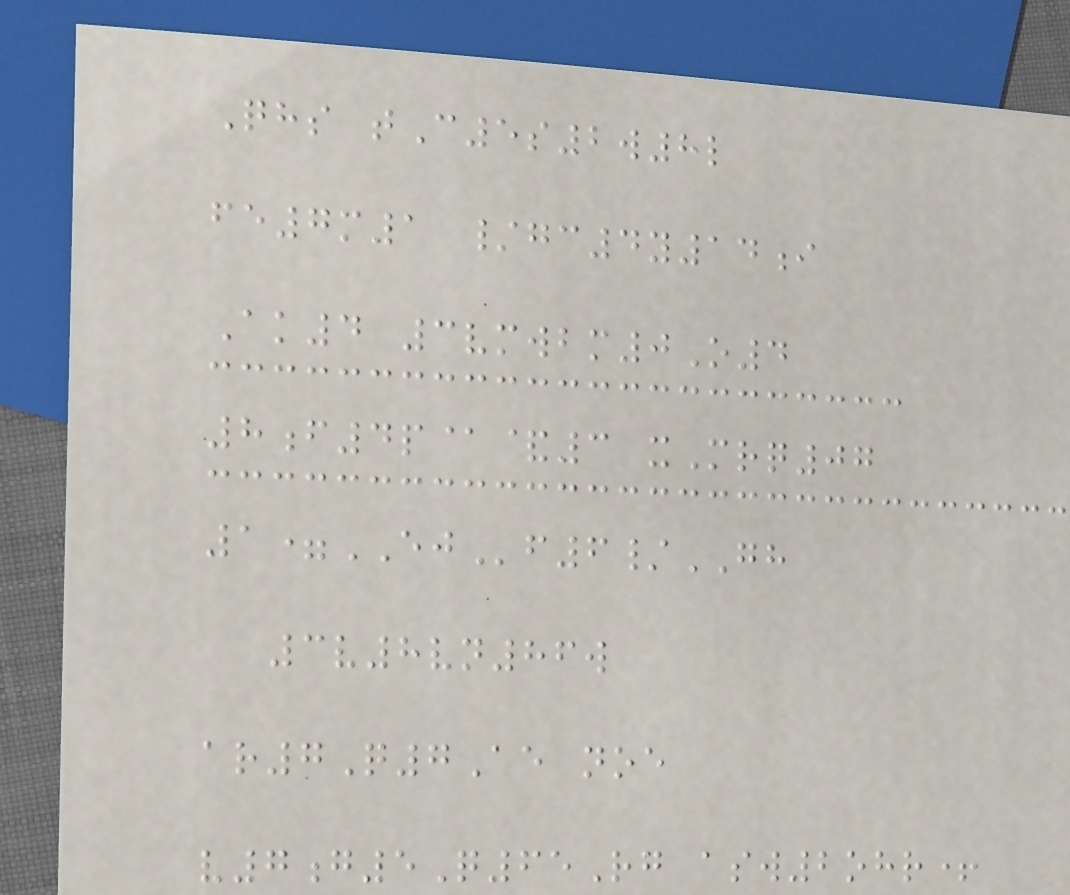Qhs tC5s2w8l
fe7m1 /gc4y14i
Ak4 3vmwbm0O4
8f4p@&3 xMrq07
1=EJf6/GH
3v8vn86w
ar7Q7Ae noe
v7g5Q65Rg asw2ohr+
